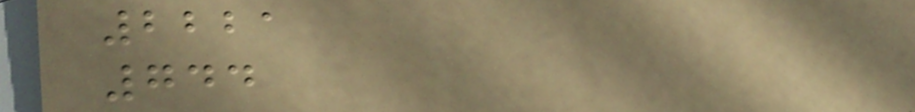2221
744
